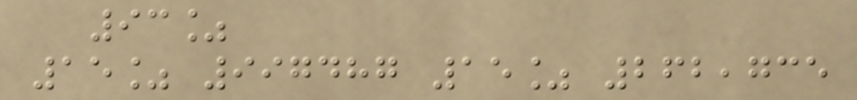93%
15% 997487 15% 262,735
